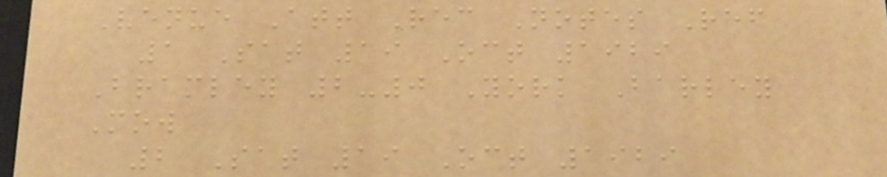Venue Att Rec Notes Ref
1 Sat 19 Oct 1929
Bramley 2-0 York Barley
Mow
2 Sat 19 Oct 1929
